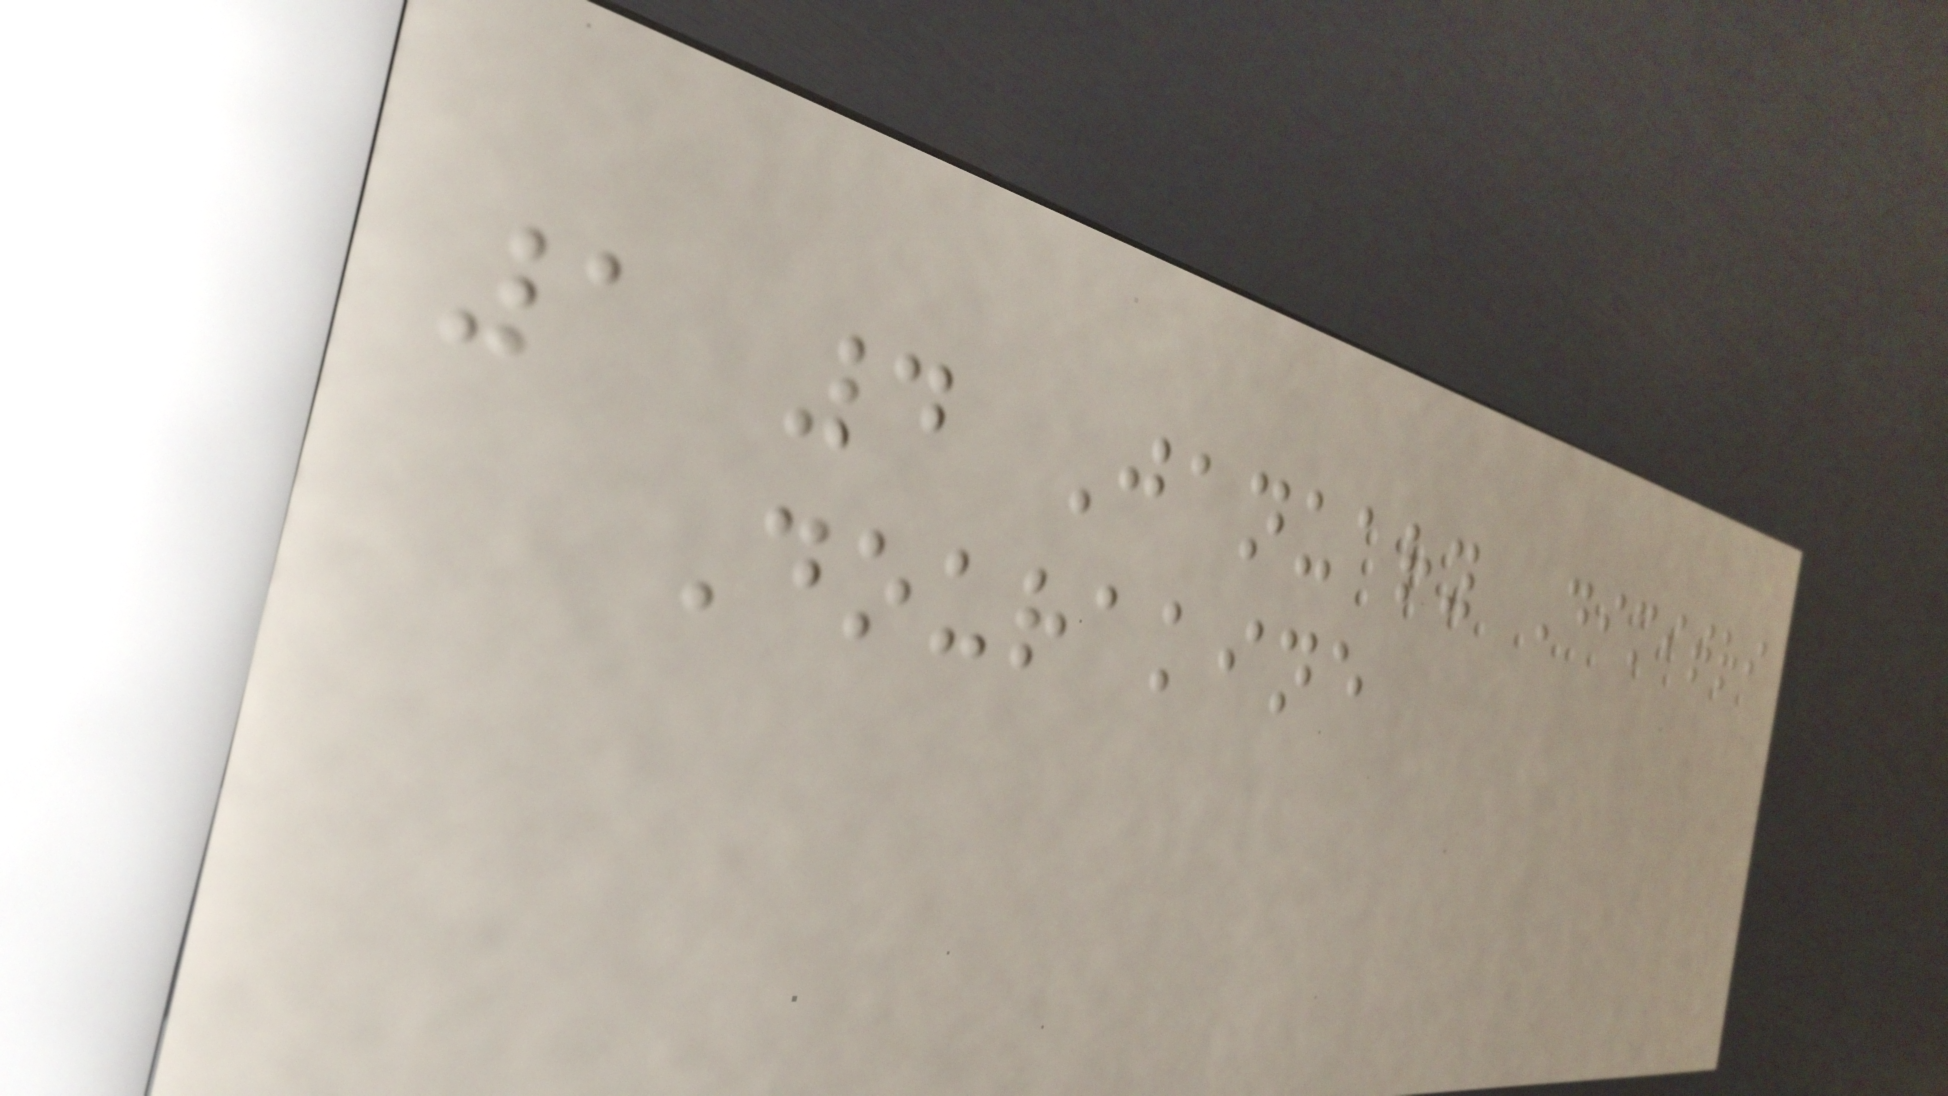1 4 January Dimitri
Dourakine
